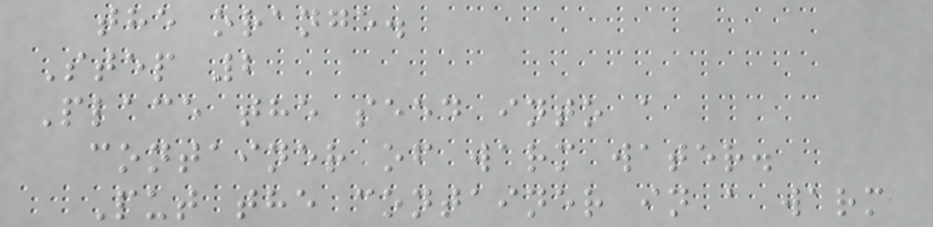the orange.
Step 2
Place the seed into a
container of warm water.
Put the container in a warm
